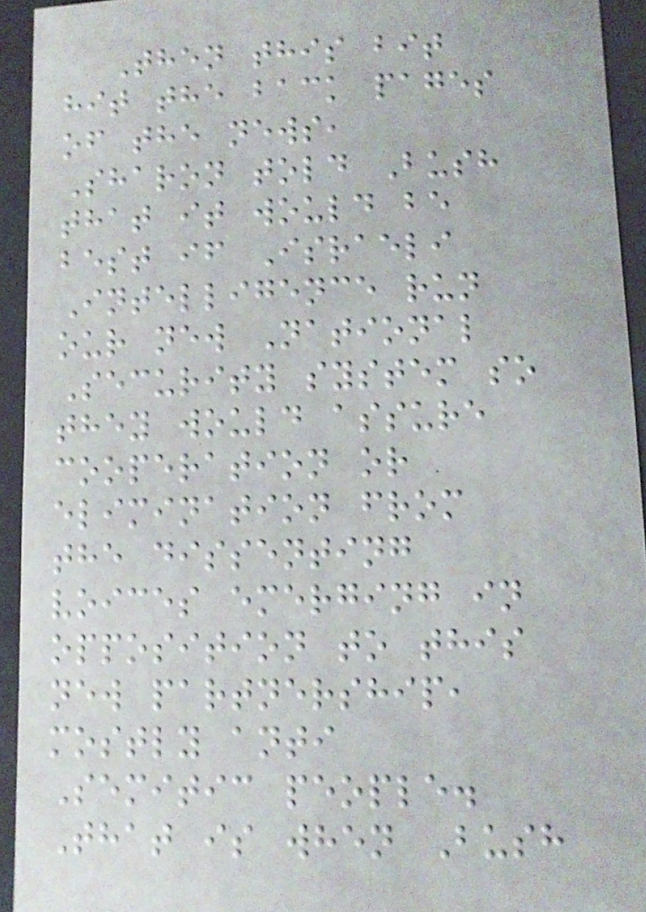Then this bit
hit the back pages
of the news,
Sharon told Bush
that it would be
best if Israeli
Intelligence run
our new National
Security system so
they would assure
cooperation or
elimination from
the dissenting
voices emerging in
opposition to this
new partnership,
mostly anti
Semitic people.
That is when Bush
